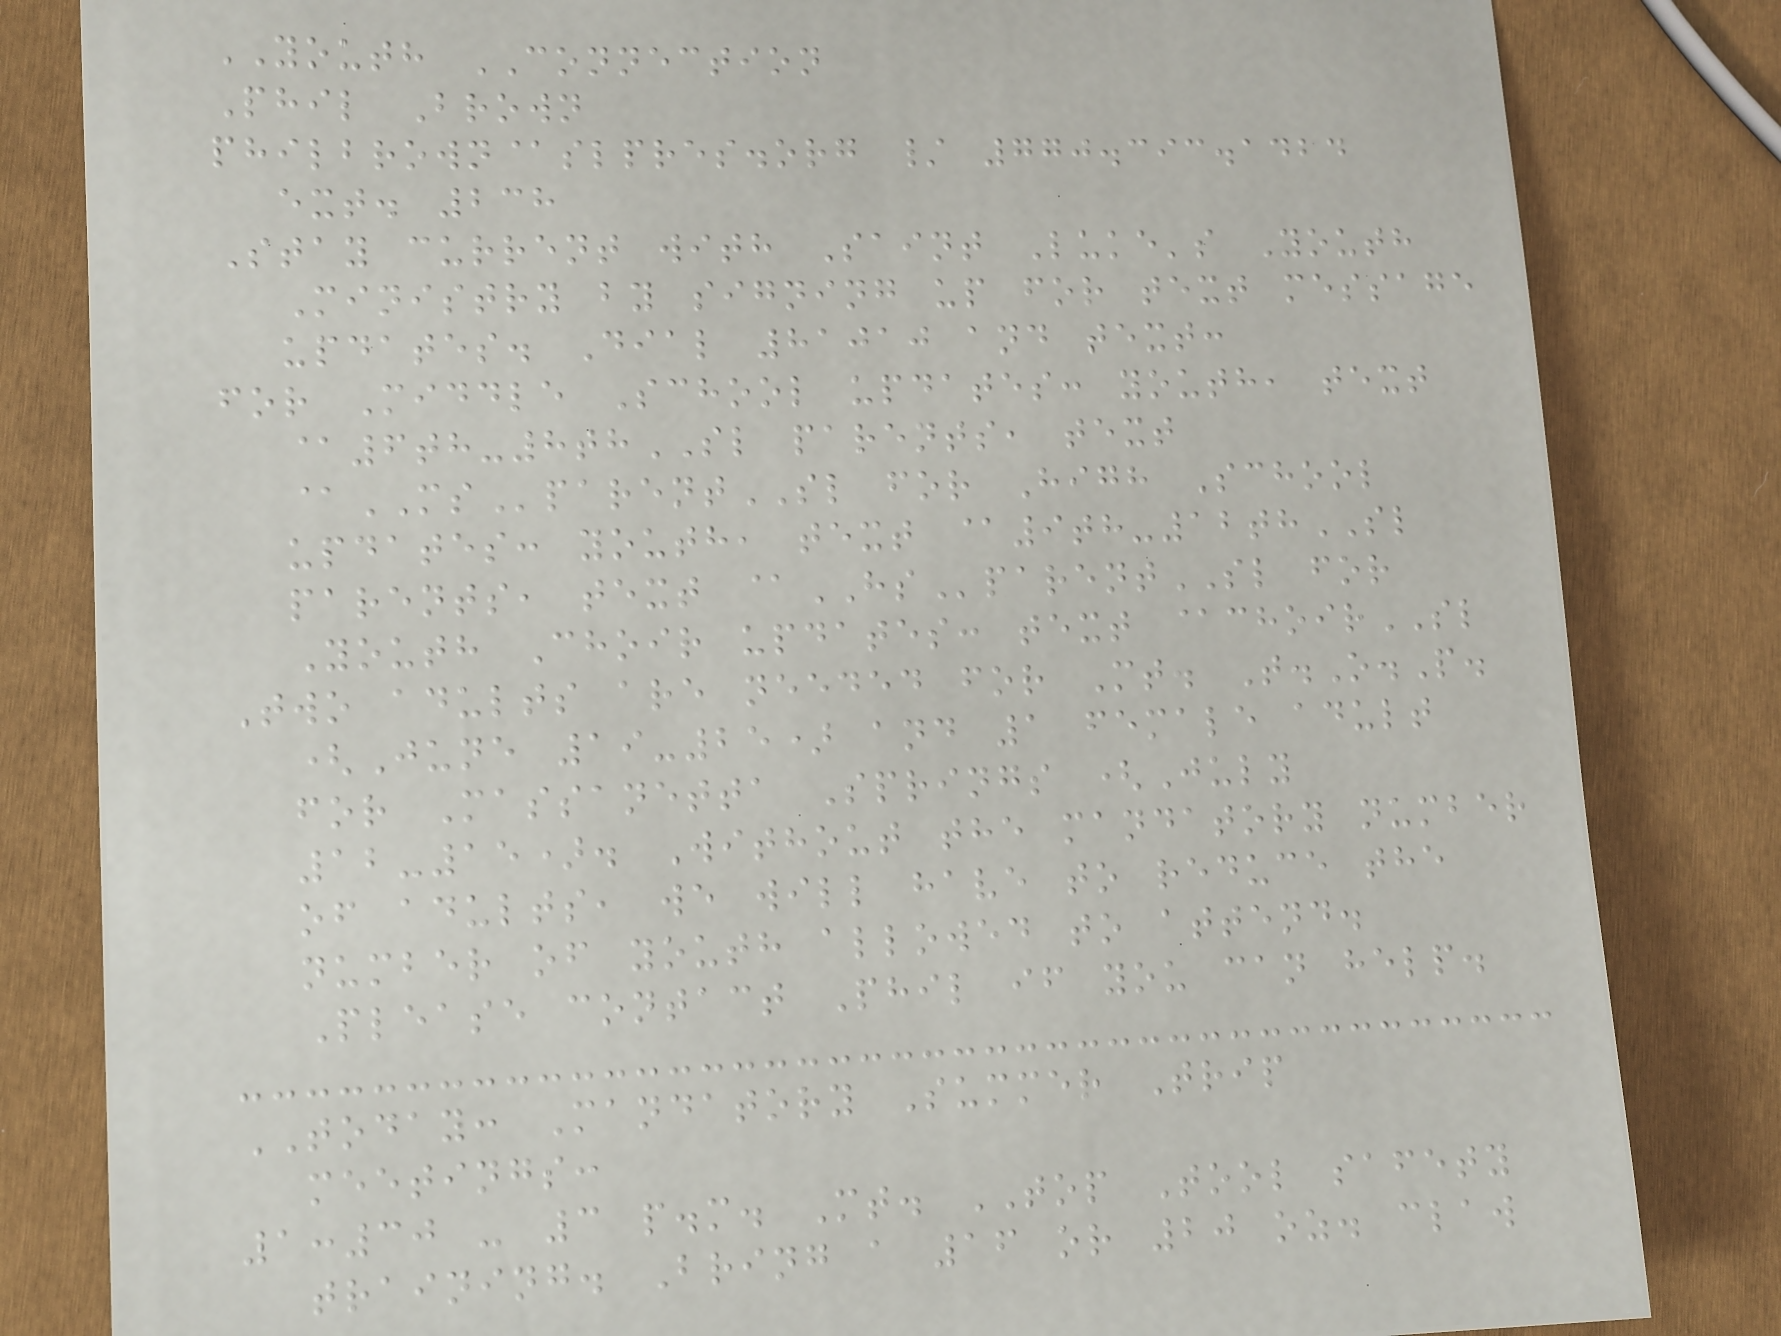YOUTH CONNECTION
Phil Brown
philbrown@slpres.org / 770.393.1424
ext. 238
Stay current with Saint Luke's Youth
Ministry by signing up for text message
updates. Dial 81010 and text:
for Middle School updates: youth, text
@6th-8thSL parents, text
@MSparentSL for High School
updates: youth, text @9th-12thSL
parents, text @HSparentSL for
Youth Choir updates: text @choirSL
Two adults are needed for Mt. T.O.P.
(June 19-25) and 1 female adult
for Massanetta Springs (July
12-15). Without the mandatory number
of adults, we will have to reduce the
number of youth allowed to attend.
Please contact Phil if you can help.
TODAY: Mandatory Summer Trip
meetings:
1:30 - 3 p.m. Mt. TOP Tool safety
training. Bring a 16 or 20 oz. claw
